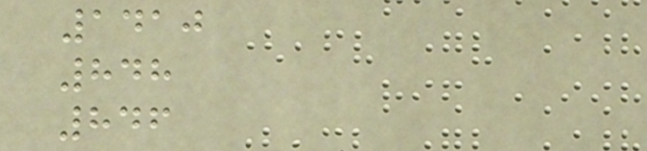1410
848
846
